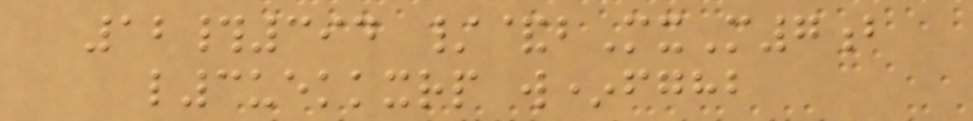12#394 /&bMxM7b
l3uekkxrp w*fghb
